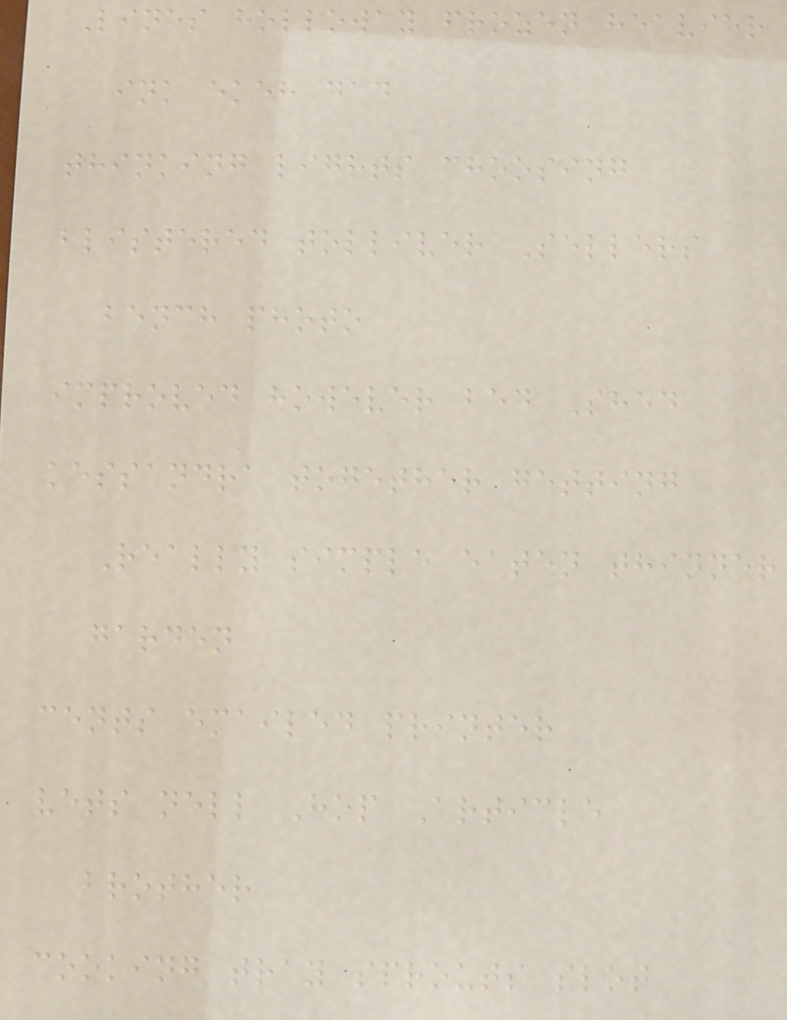Lines holloway frozen heavier
ink ekeh dad
thinking lights choosing
blistered tolliver Sellers
bench photo
improved however bed Shed
kessandra together getting
Really simple eaten thinner
garden
cents emailed printer
vets nell Hop Article
brother
cooking tray sprouts slot
